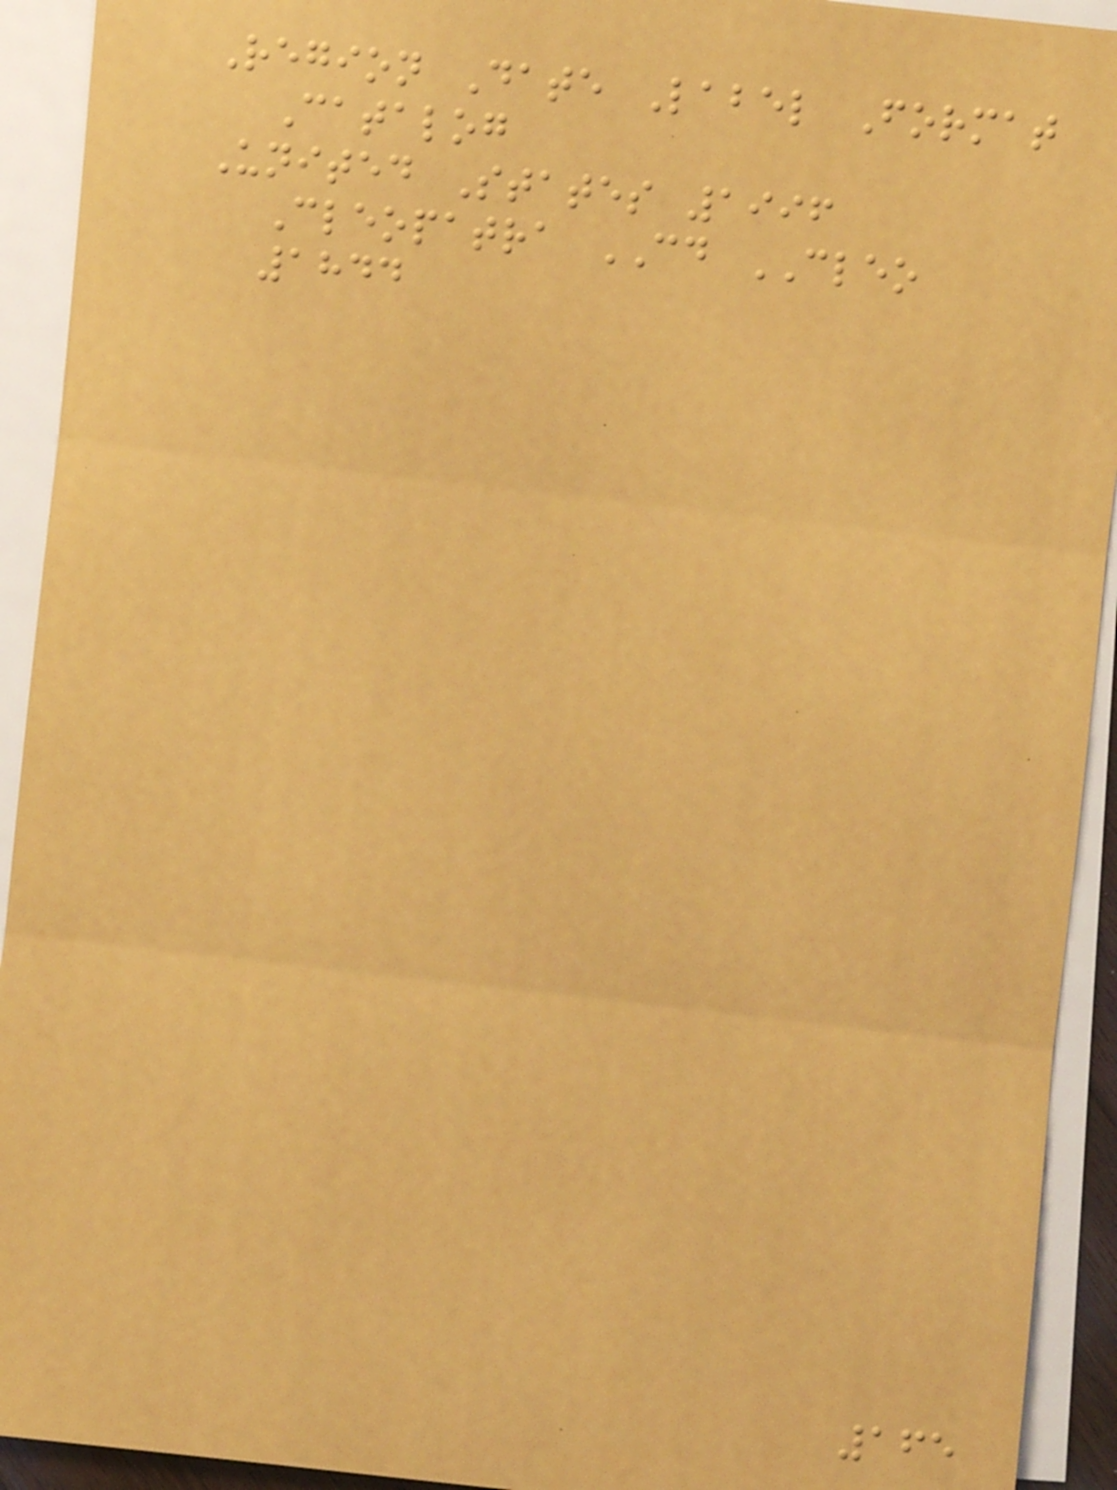Region Date Label Format
Catalog
United States 1996
Cleopatra CD CLEO
1844
165
